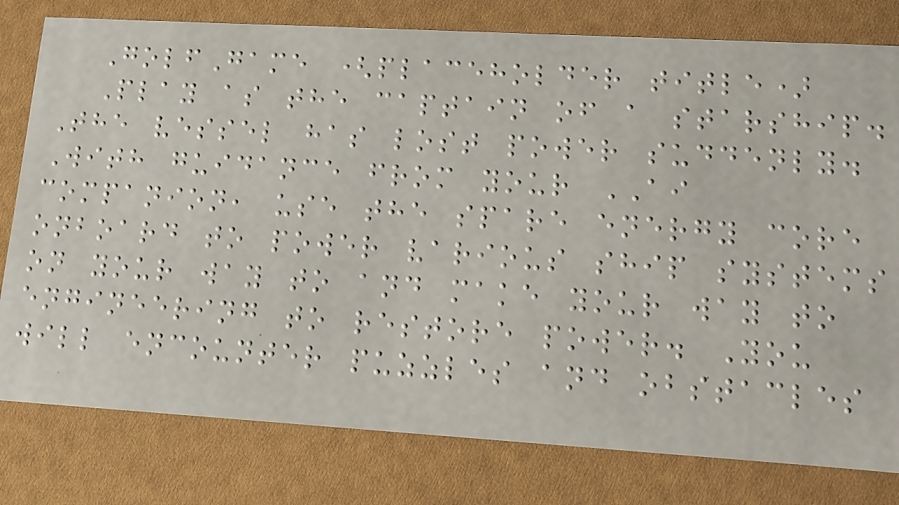GolfGame (placeholder title)
Play as the captain of a starship.
The vessel has lost power suddenly.
With guidance from your AI
companion, use the spare energy core
onboard to power various ship systems
on your way to and make your way to
engineering to restore power. You
will encounter puzzles and obstacles
